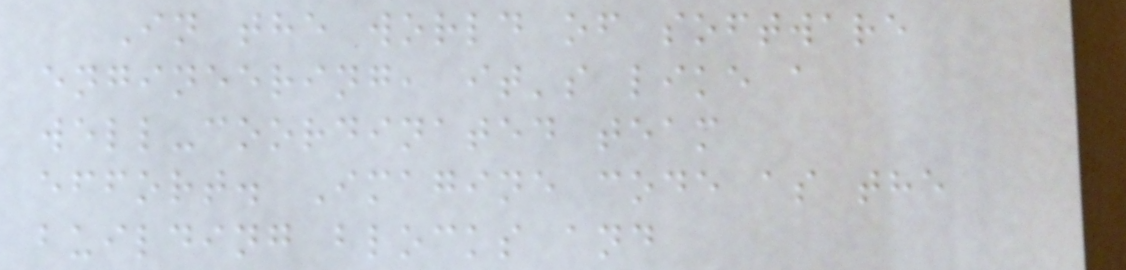In the world of software
engineering, it's like a
well-coordinated team
effort. Imagine code as the
building blocks and
